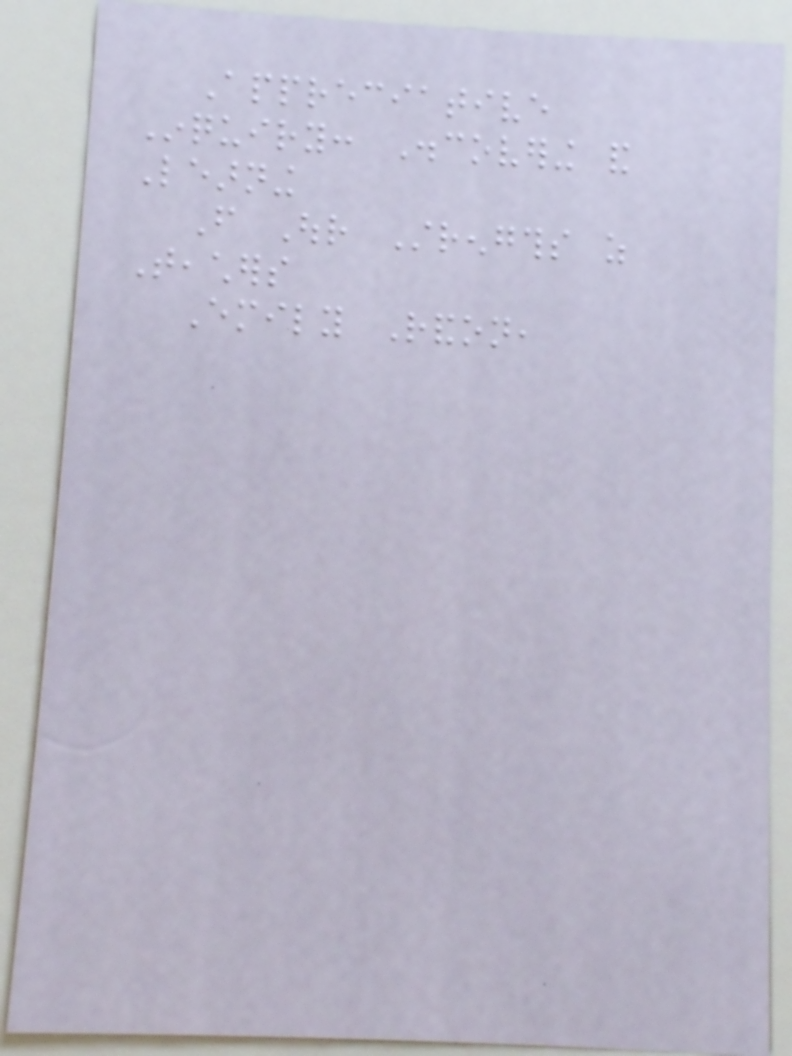Appreciative
Inquiry: Discovering and
Learning
From Our Strengths as
Teachers
Emily Randon,
